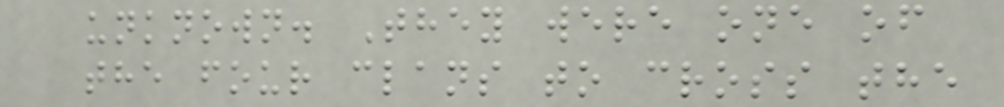unknown. They were one of
the four clans to cross the
